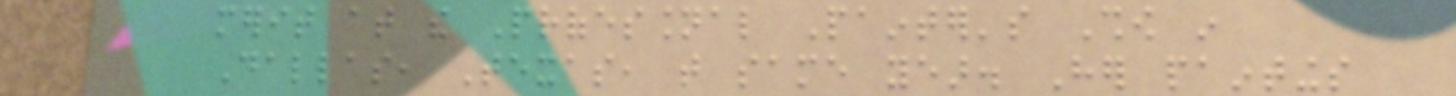merit at the Professional Painter's Show in
Dallas, Texas, that same year. Her paintings
